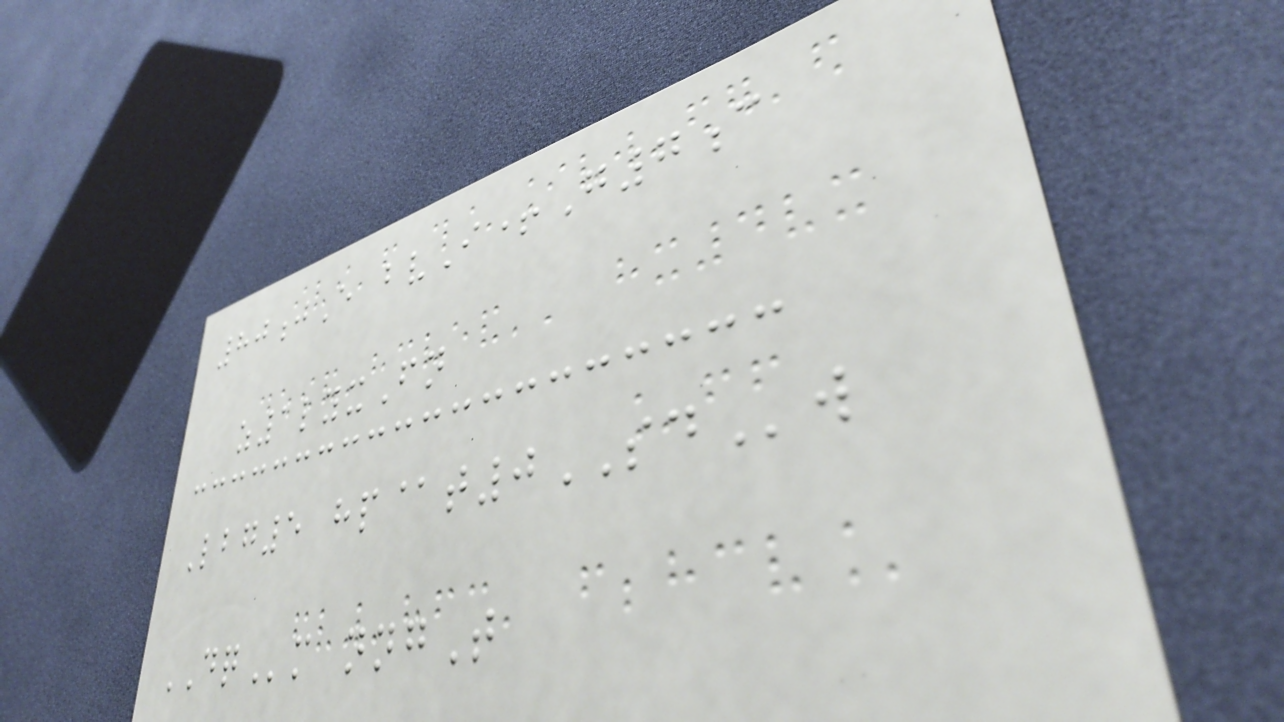80jE bvI+G7c
z1lyxFn
Lbg5 hp@t0SDw
DQm nngT
